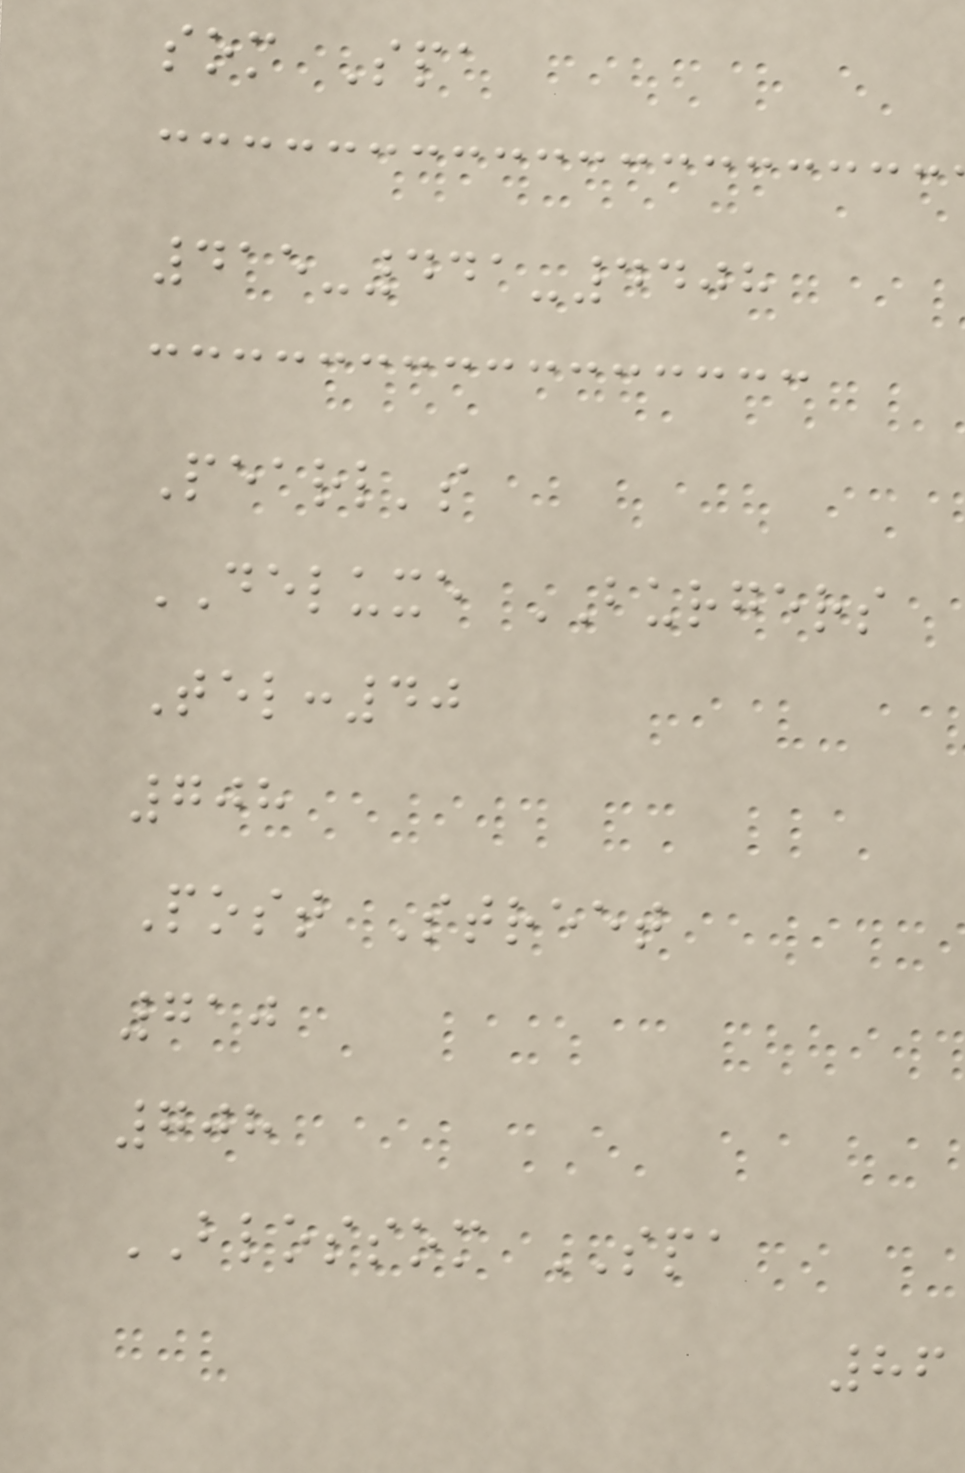som Spa
415-441-4408
Pearl's
DELUXE BURGERS
Tel:40
708
Post Street
710
708
BLOSSOM SPA
86
